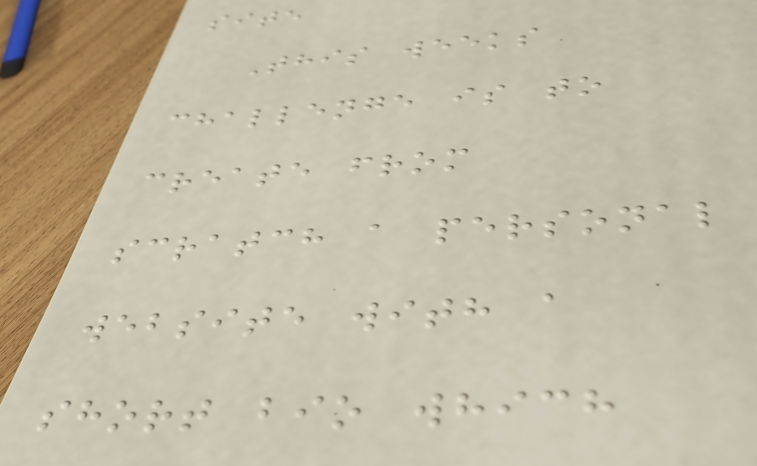site
This weeks
challenge is to
create from
scratch a personal
website with a
short bio which
